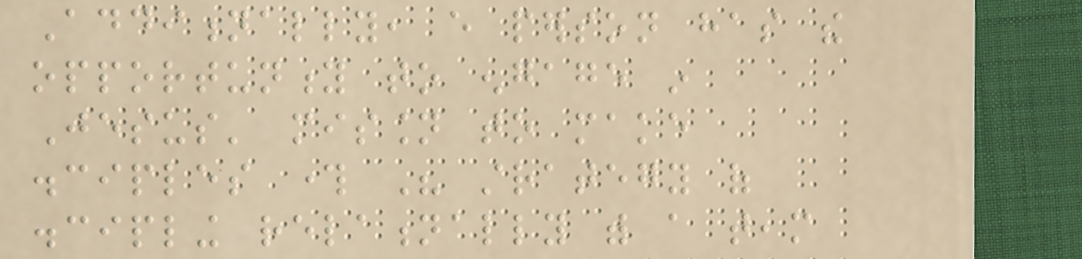Additionally, every person has the
opportunity to engage in
Jesus' mission to make
disciples through His strategy of
discipling relationally with a team
